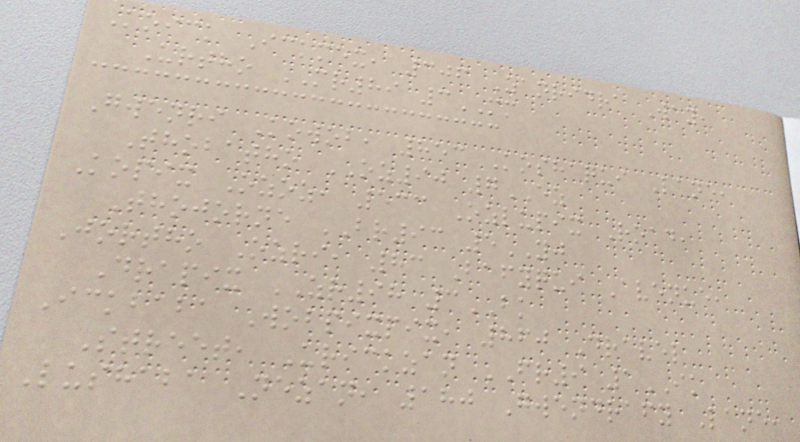Koick Ickmex, 306 Zanridra Way,
Urtho MR89 3MM
Gwenri Kowob, 853 Koshaqui Lane,
Thobatho OZ90 7EZ
Kopix Ozoz, 533 Ozlupix Road,
Thojorne BR93 5YJ
Jortho Ozri, 83 Bafyqui Avenue,
Drapix ZR98 3BK
Ickbaba Wobpixpix, 860 Dravel
Street, Urickzan FR9 1IK
Lushaba Nezan, 180 Gwendrafy Lane,
